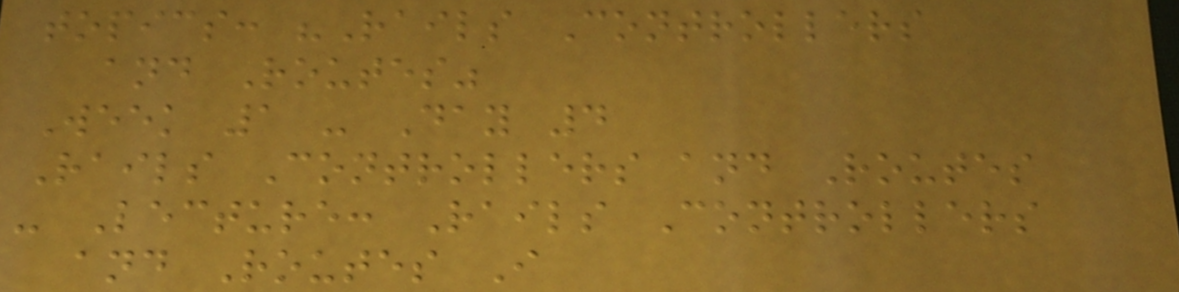topics: "Rails Controllers
and Routes"
Week 1 - Day 4
Rails Controllers and Routes
- Lecture: Rails Controllers
and Routes I
